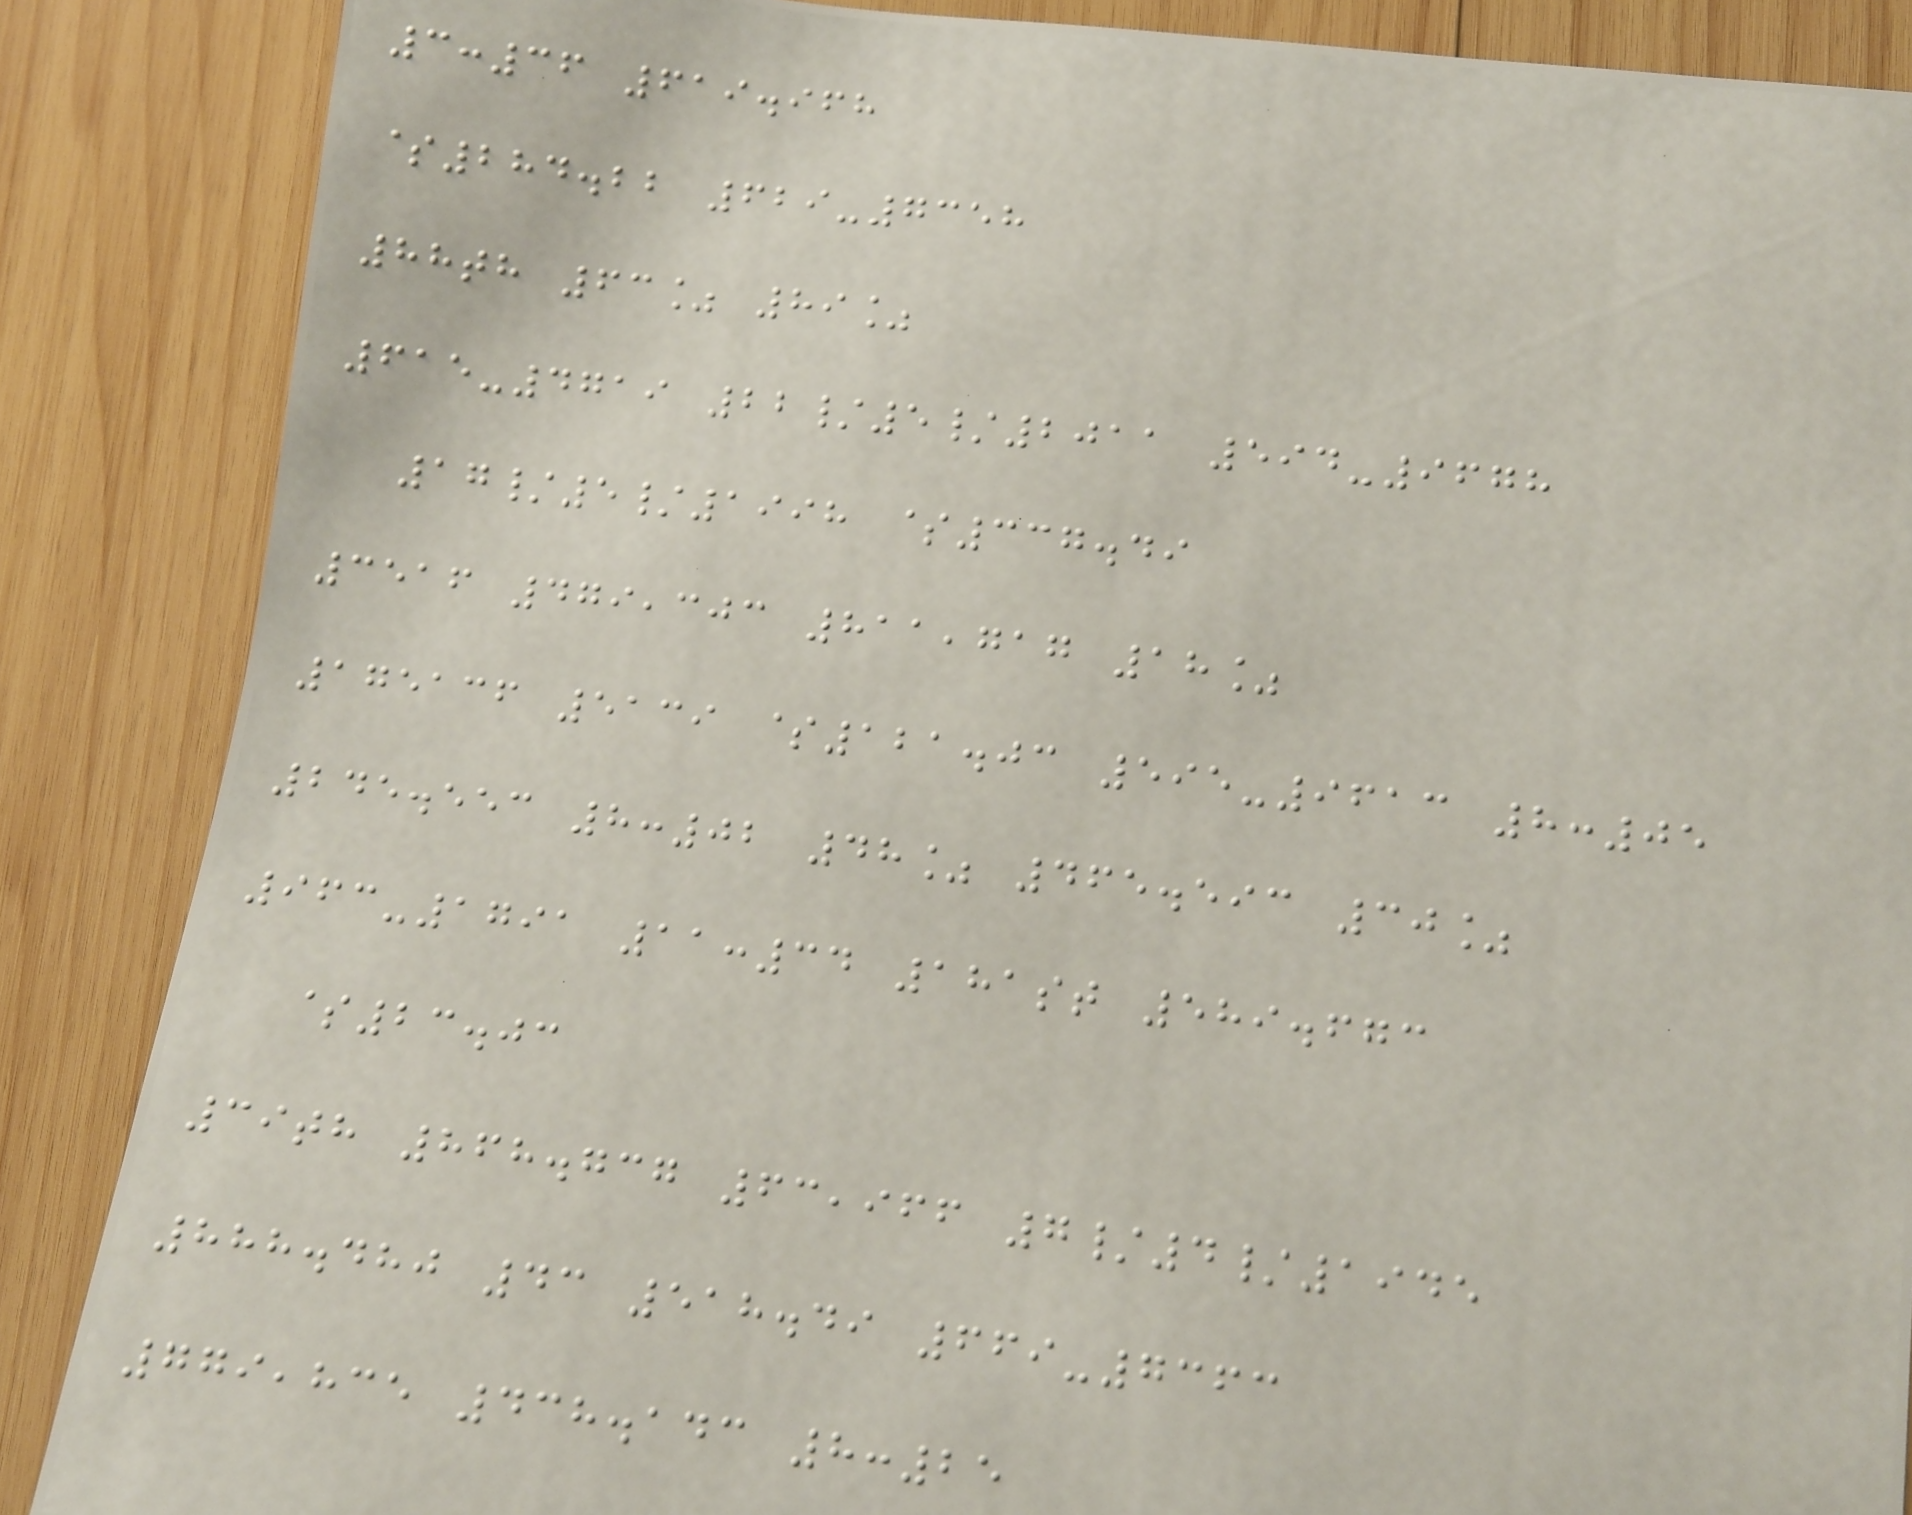3:36 619.968
$284.22 629-7358
88th 63% 89%
615-4719 22/5/2011 594-9678
17/5/1998 $337.49
3516 479,303 811,717 18%
175136 5139 $121.03 595-9613 8:05
245.553 8:02 48% 465.593 30%
963-1791 11:34 181st 589.673
$23.03
39th 868.737 63,966 7/4/1945
888.480 43 518.49 669-7363
779,835 438.143 8:25
